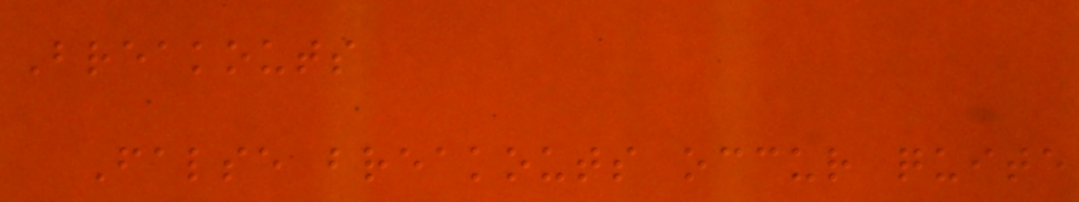Breakouts
False breakouts occur quite
